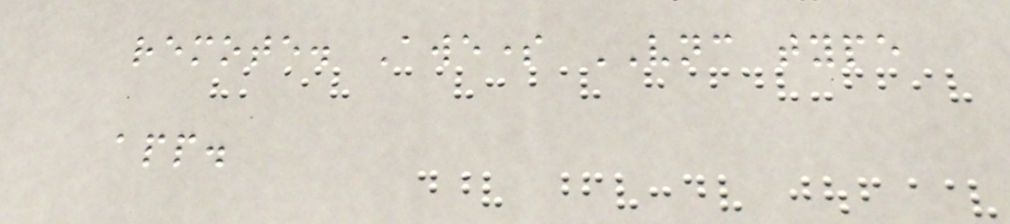remote. Awesome VNC type
app.
